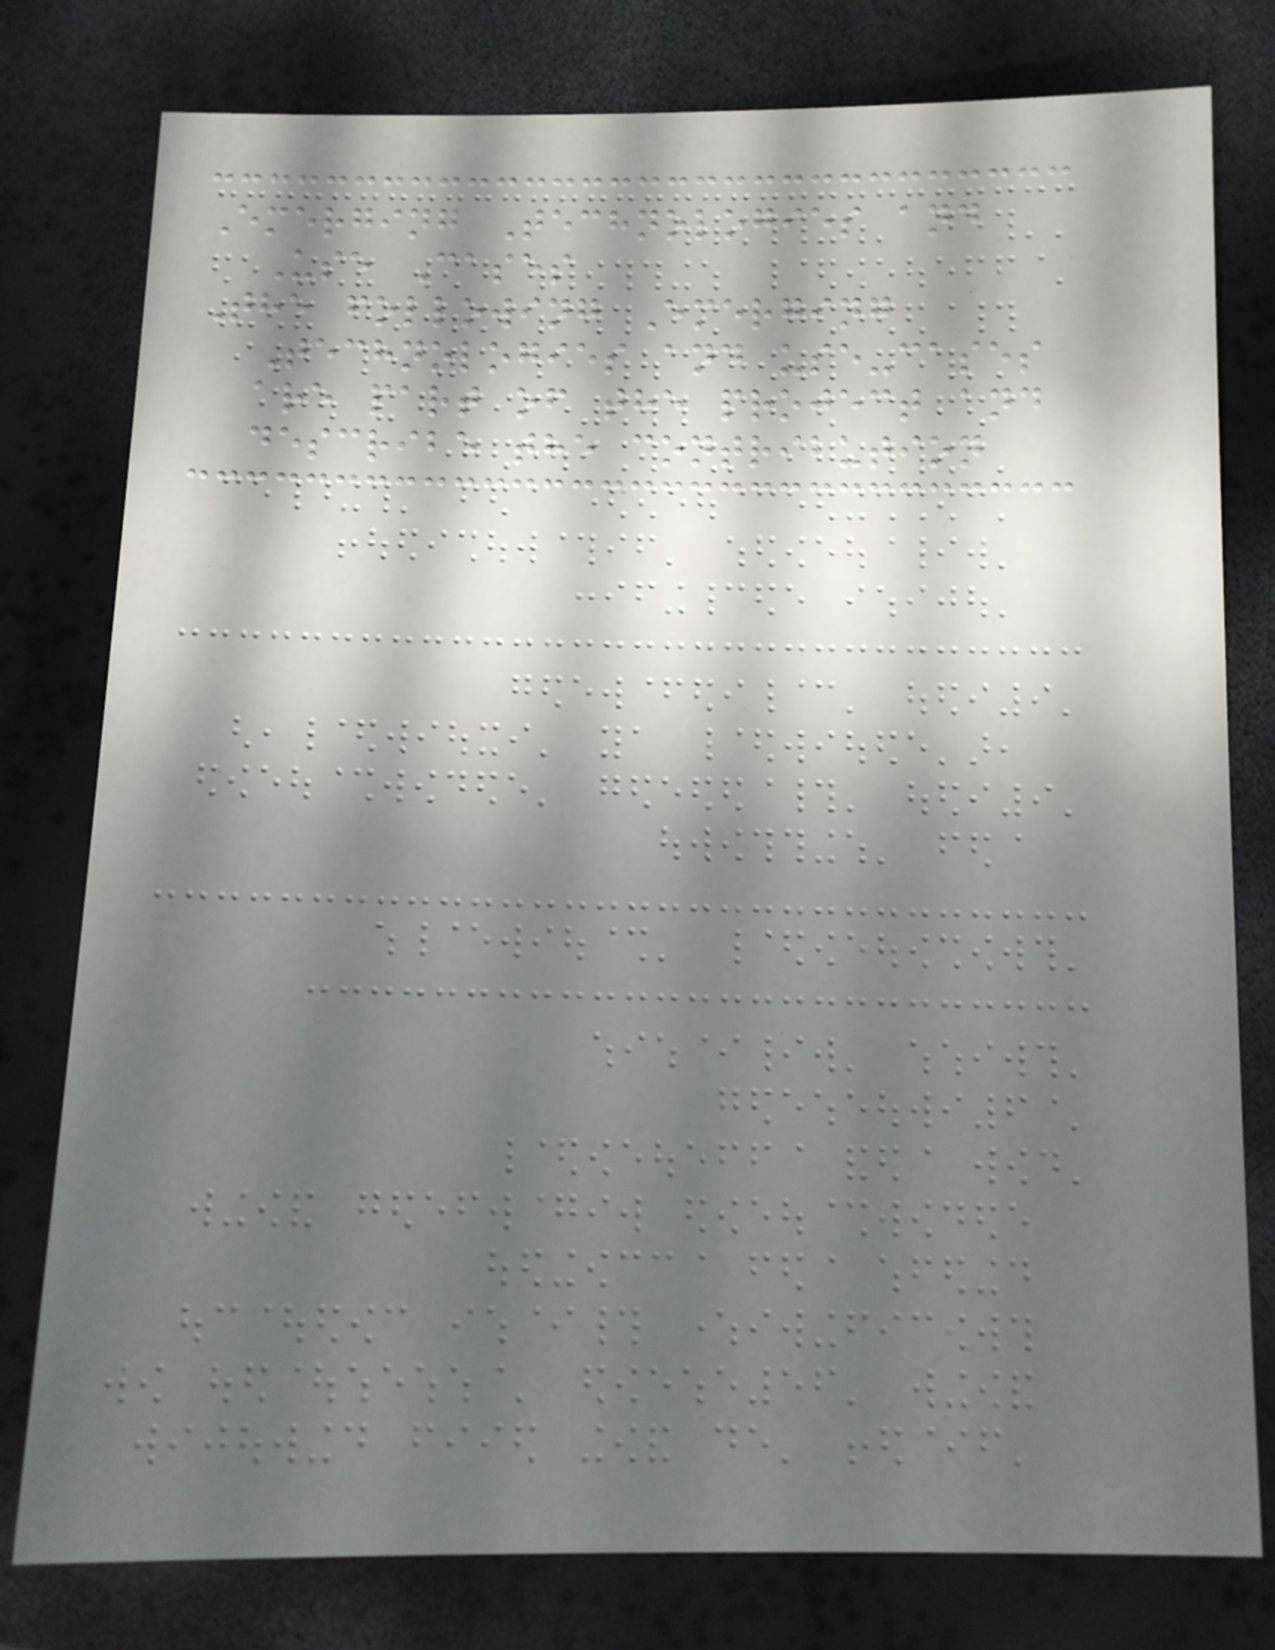Emerging Technologies and
Use Cases
The following Emerging
Technologies and use-cases
are part of the project and
describe the contribution
